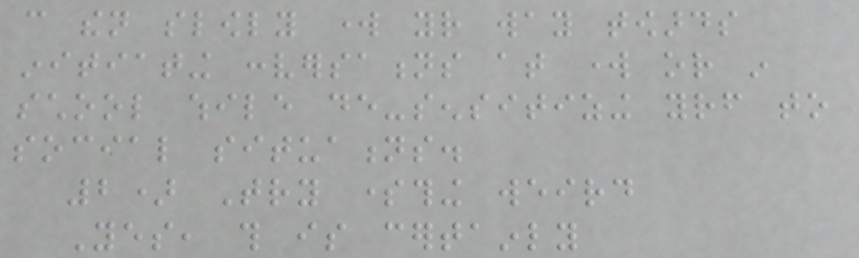can then slowly work your way towards
initiating conversations at work or in
school while de-sensitizing yourself to
social situations.
2) Try something weird
Yes, this is certainly
